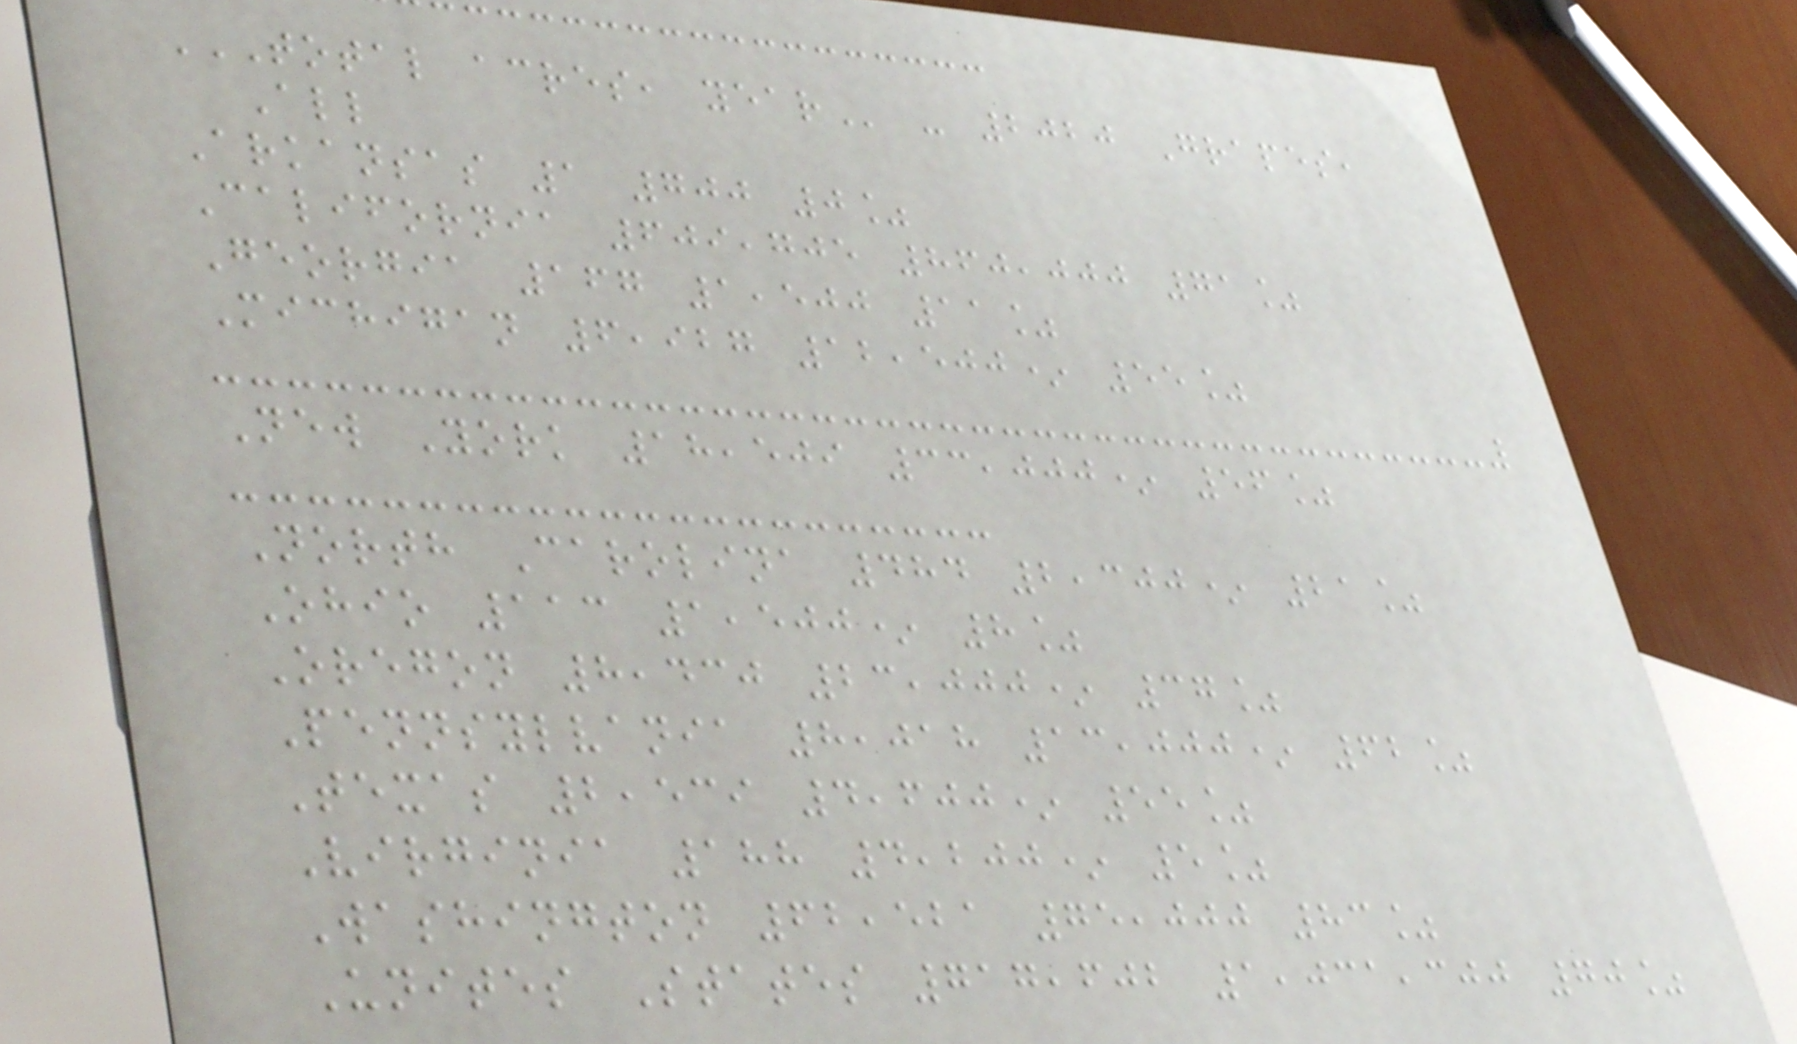TOTAL ACRES, YEAR - 2020 Grapes,
All
Arkansas 1 700 0%
California 609,705 860,000 71%
Georgia 167 1,500 11%
Michigan 6,927 12,500* 55%
New York 18,509 33,000* 56%
North Carolina 484 2,300* 21%
Ohio 113 1,500* 8%
Oregon 8,430 23,000* 37%
Pennsylvania 8,018 13,000* 62%
Texas 2,539 4,600* 55%
Virginia 188 4,200* 5%
Washington 62,521 75,000 83%
Unites States 717,602 1,031,300 70%
